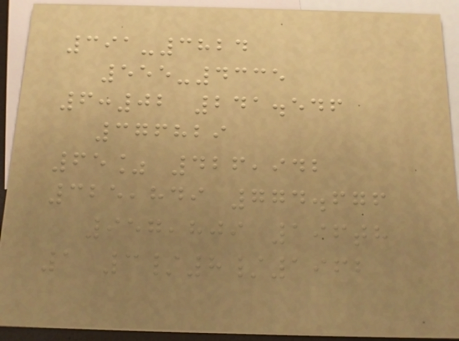391-3824
555-4335
6:02 241.546
376829
65% 426,942
325,849 774.676
957,809 196th
1 3/8/1962
